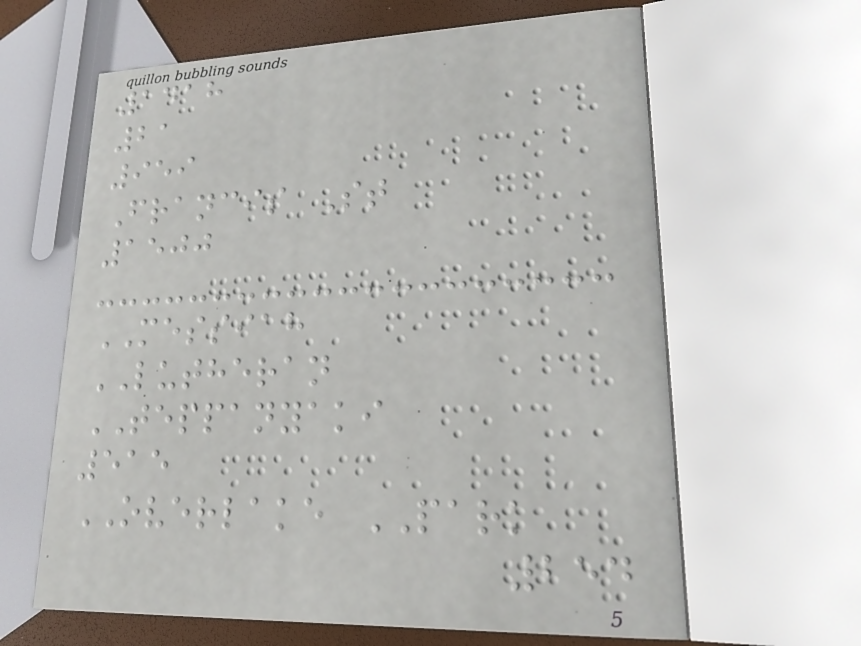1418
21
959
Francis St
1500
MESSIAH
LUTHERAN
TEPPANYAKI
515
OVERLAKE PARK
254
